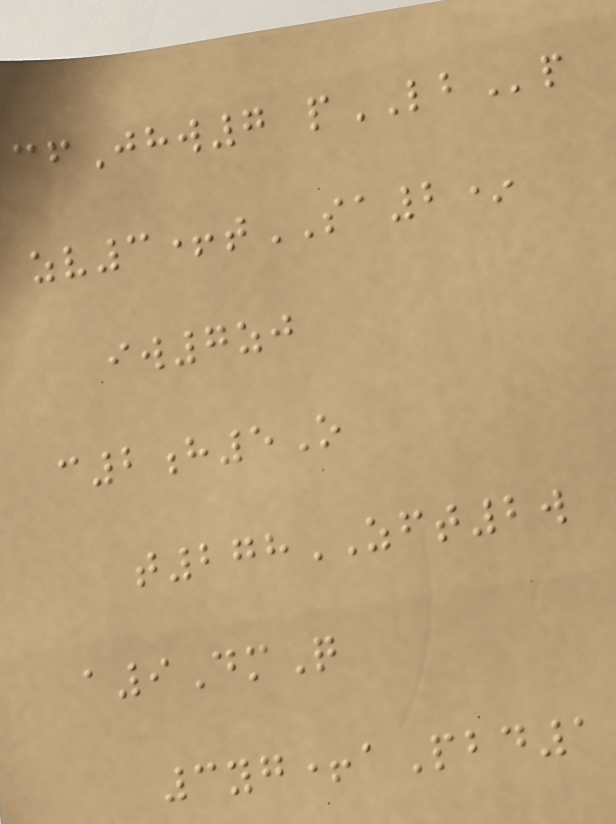cfJhw7 pLBp
zv3+tSA2*
iw7zj
c2h5O
t278ZFT2w
a9DmQ
3yg+aPbd1
